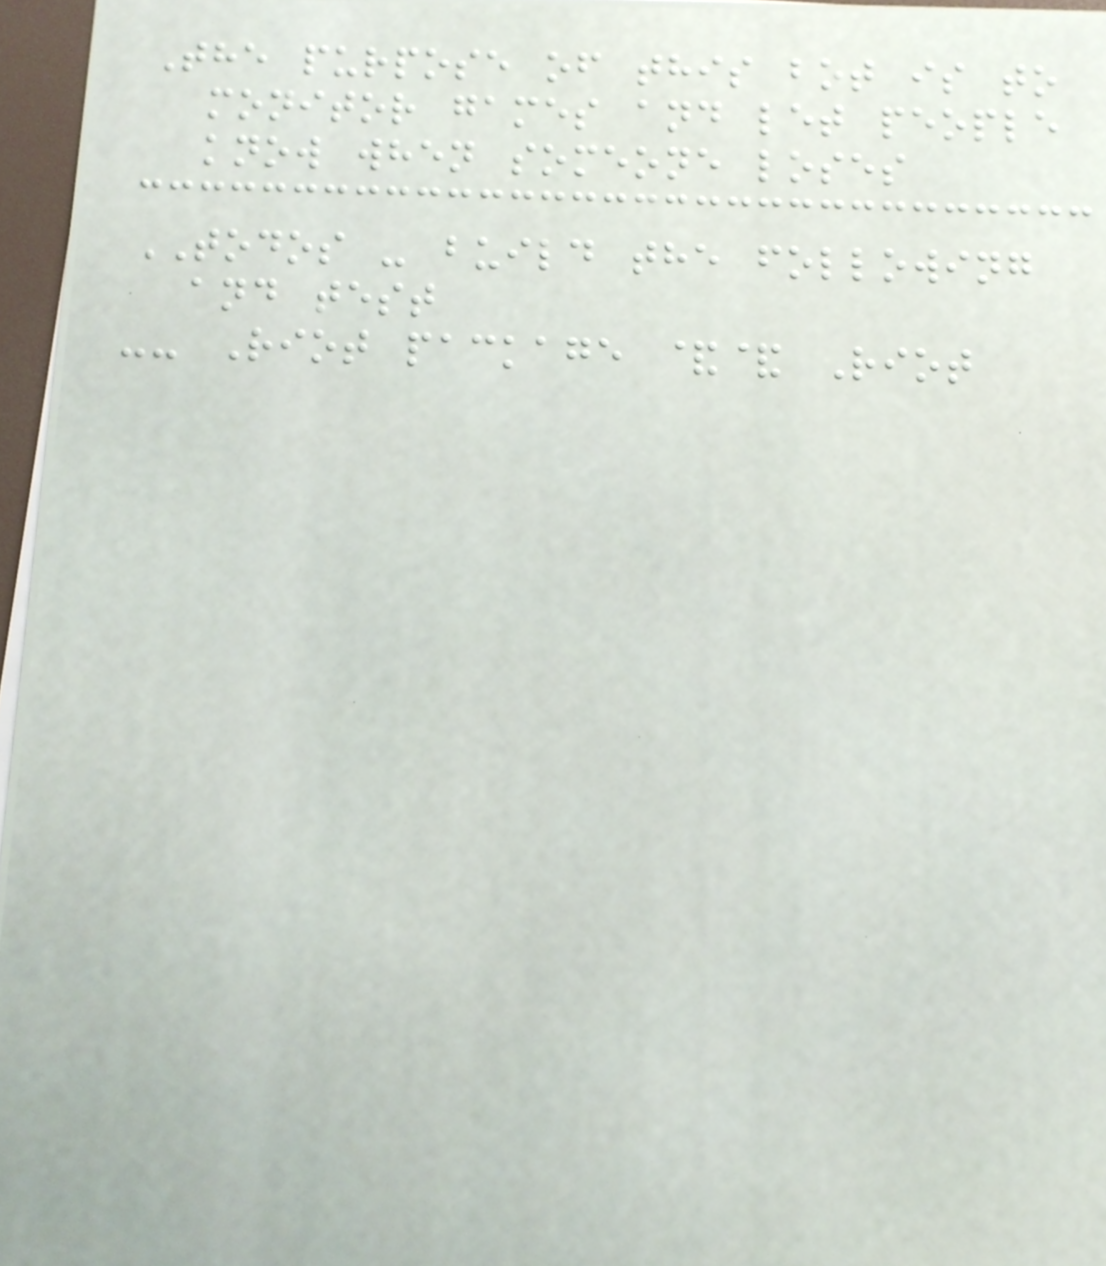The purpose of this bot is to
monitor games and let people
know when someone loses
TODOS - build the following
and test
-- Riot package && Riot
